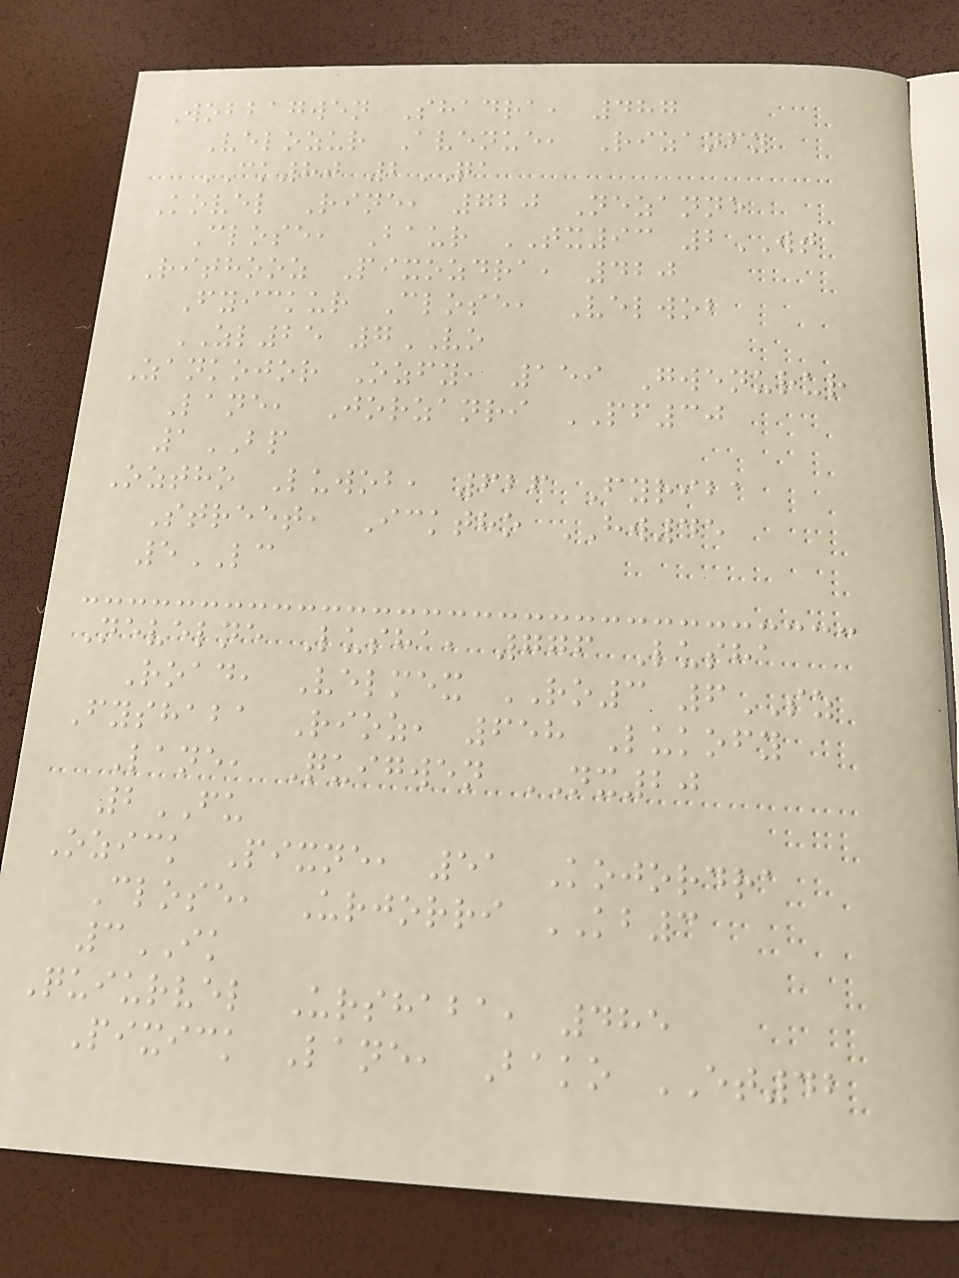Wobbagwen Shadra, 487
Velozur Avenue, Rizanfy
CK80 2QA
Kovel Rine, 720 Nezanne
Close, Baur TX93 2WT
Rithooz Pixozdra, 420
Fyickur Close, Velwob
ZL25 7VO
Zankojor Ozfy, 159 Gwenurur
Lane, Jorzanri PF30
1BP
Oztho Luwob, 626 Fyriba
Street, Icktho HW45
5LC
Nevelne Lusha, 776 Lusha
Road, Velmex RO3 6SZ
Fyshaba Rioz, 658 Lukofy
Lane, Quigwen NX20
2FU
Ozick Pixne, 51 Kojordra
Close, Urjorri KB3
3IK
Quiurvel Urshaba, 485
Pixick Lane, Bako ET42
